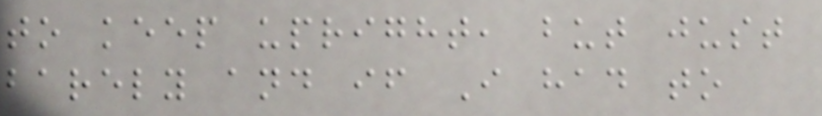to keep upright, but just
barely and if I had to
